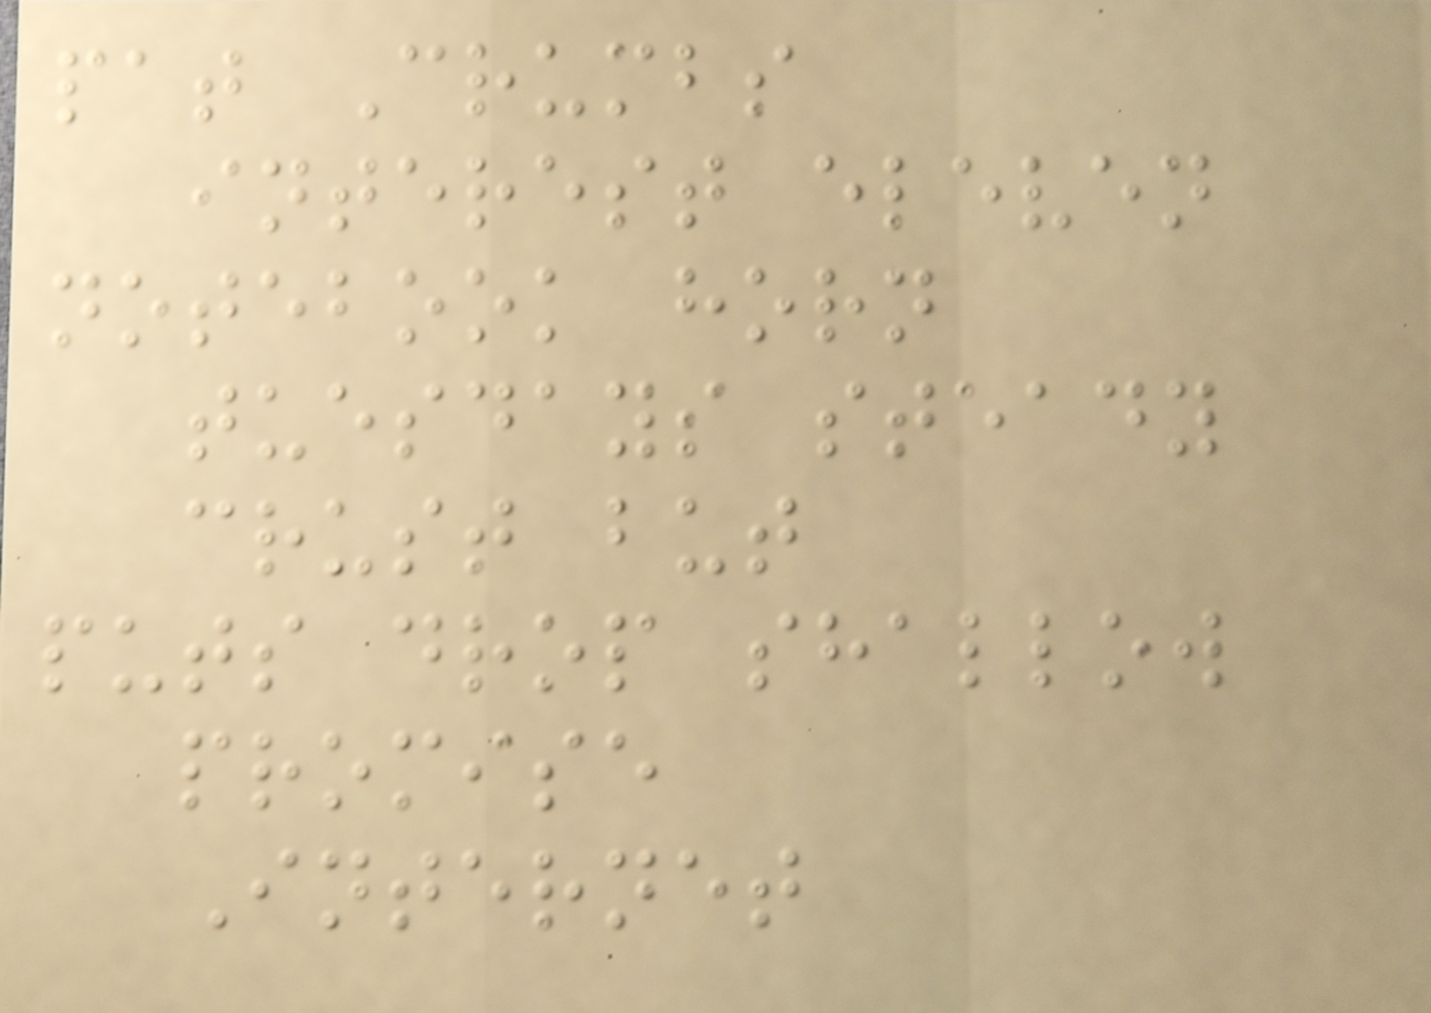pat Crumbs
interest eleven
notebook horn
tuesdays steady
crust but
puts drop shallow
promise
Internet
